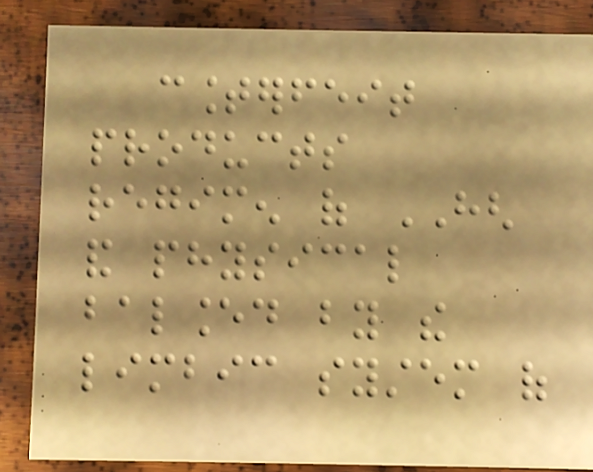counterfeit
products
regimen of HGH
and physical
balanced by the
limbic system of
